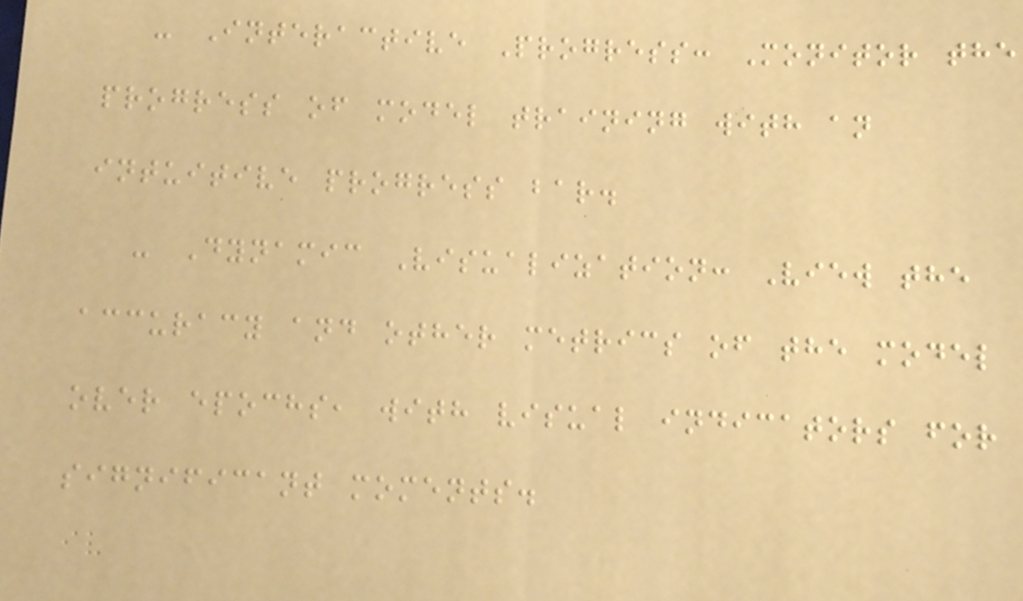- Interactive Progress: Monitor the
progress of model training with an
intuitive progress bar.
- Dynamic Visualization: View the
accuracy and other metrics of the model
over epochs, with visual indicators for
significant moments.
